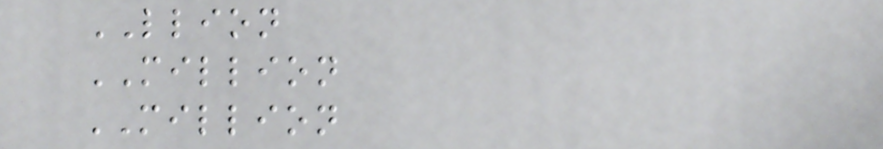LLION
MILLION
MILLION
